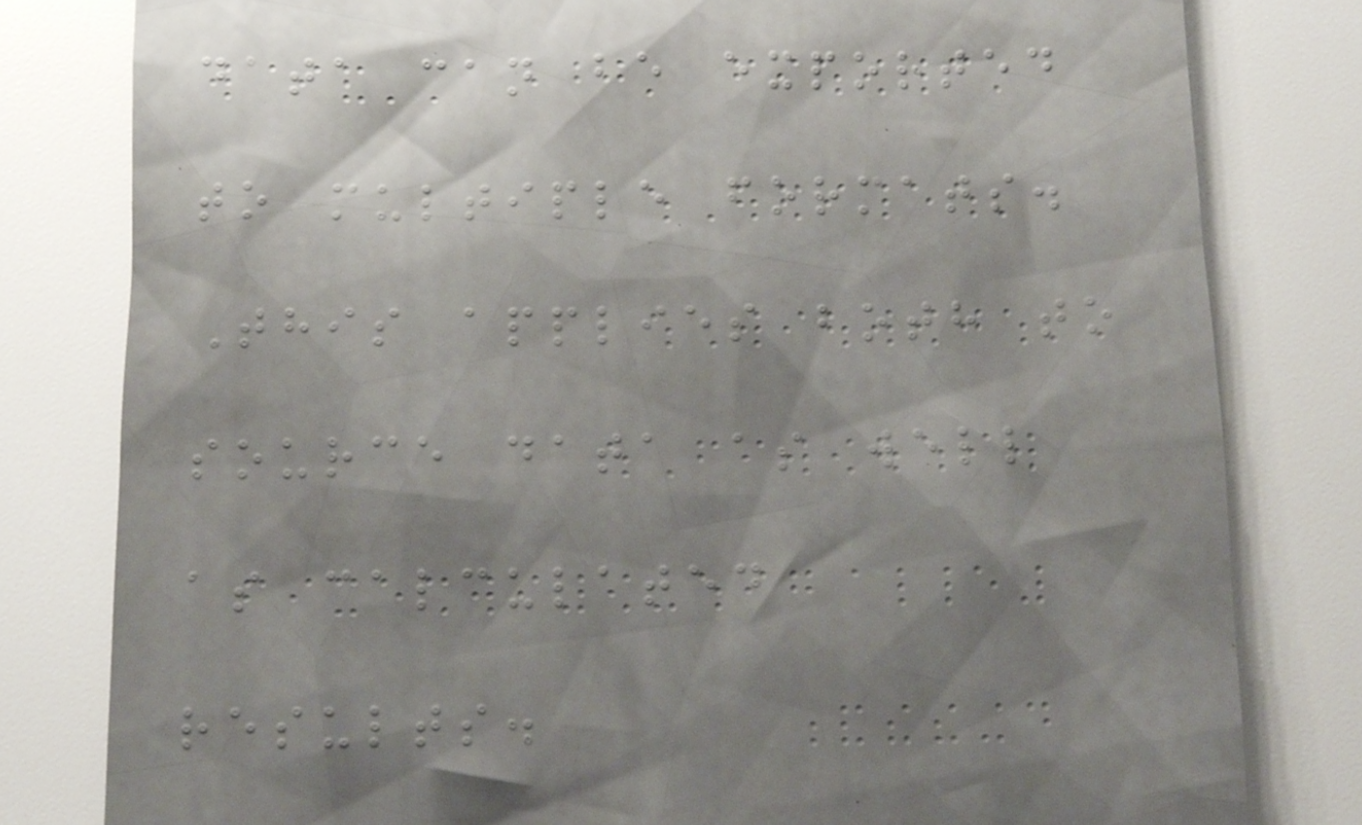data can be exported
to multiple formats.
This applies both to
source data as well
as calculated
results.
